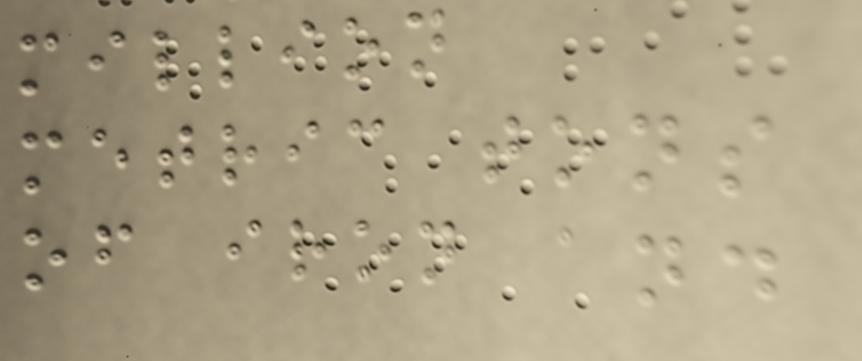million
metric tons
of iron and
